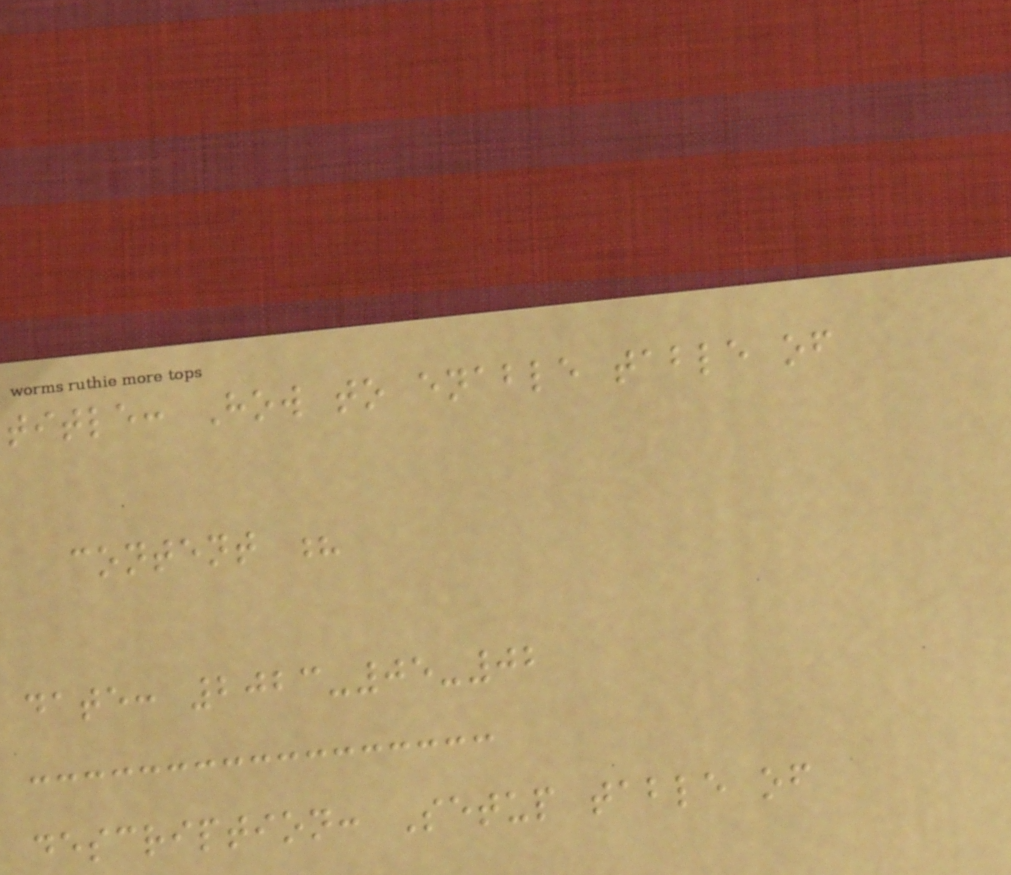title: How to enable table of
content ?
date: 2023-05-02
description: Setup table of
